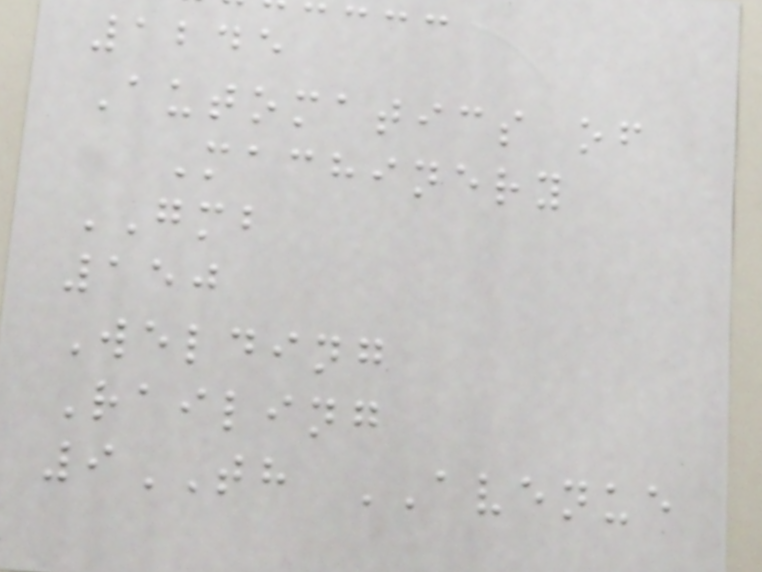1245
Automatics of
Machinery
GMB
150
Welding
Railing
9TH AVENUE
